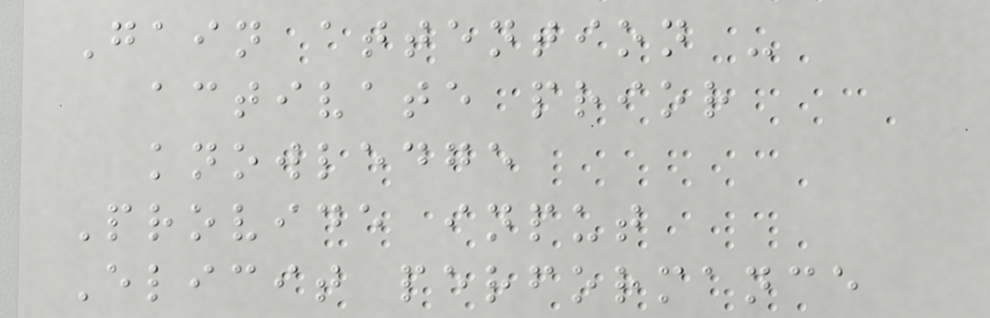Gain attention -
activate prior
knowledge
Provide input
Elicit performance
